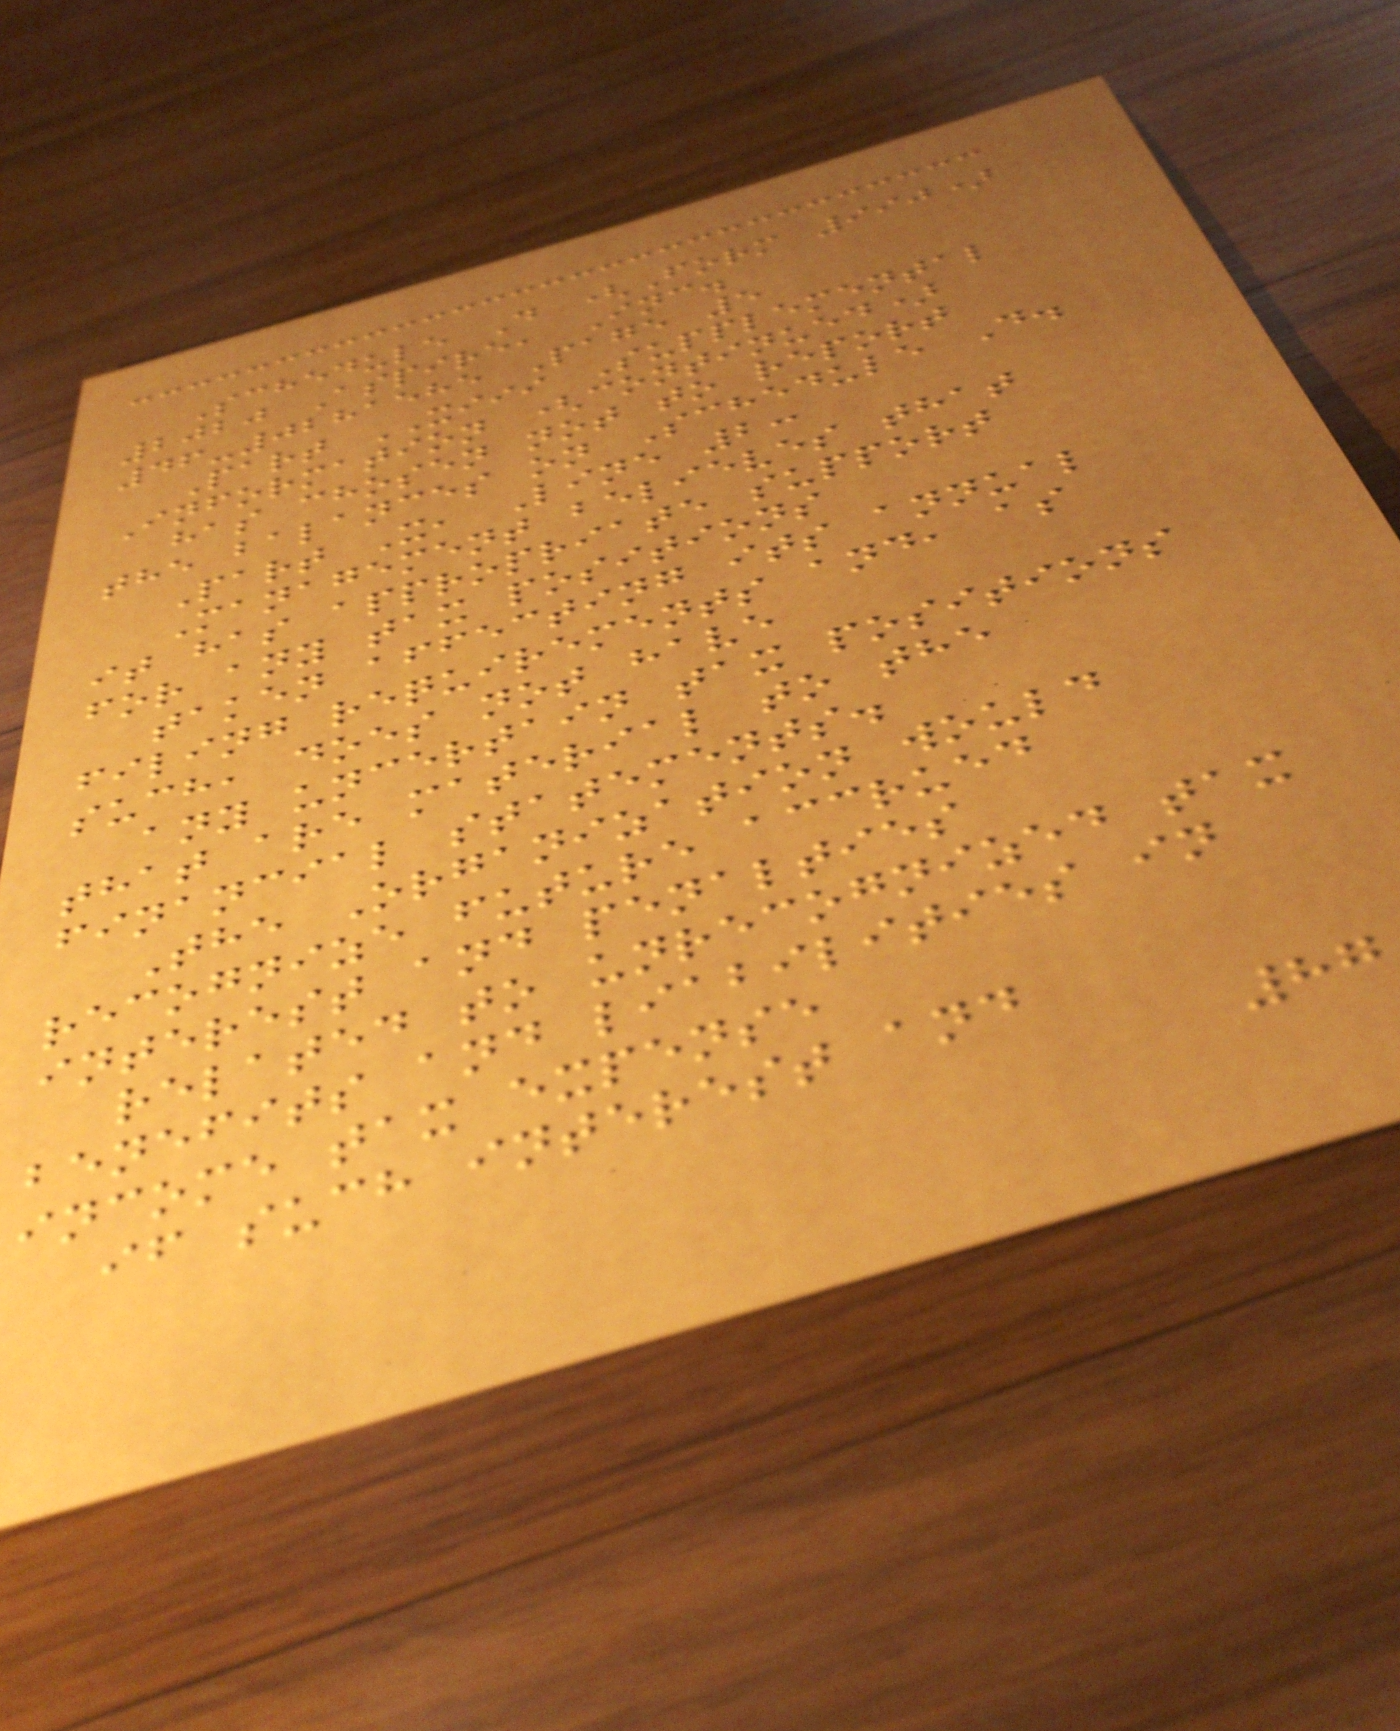Schedule D (Form 990)
2020 Aspire, Inc.
46-0281585 Page 5
Part XIII Supplemental
Information (continued)
has chosen not to report
the balances on Schedule D.
Part X, Line 2:
Management believes that
it has appropriate support
for any tax positions
taken affecting its annual
filing requirements and, as
such, does not have
any uncertain tax positions
that are material to the
financial statements.
The Organization would
recognize future accrued
interest and penalties
related to unrecognized tax
benefits and liabilities in
income tax expense
if such interest and
87
